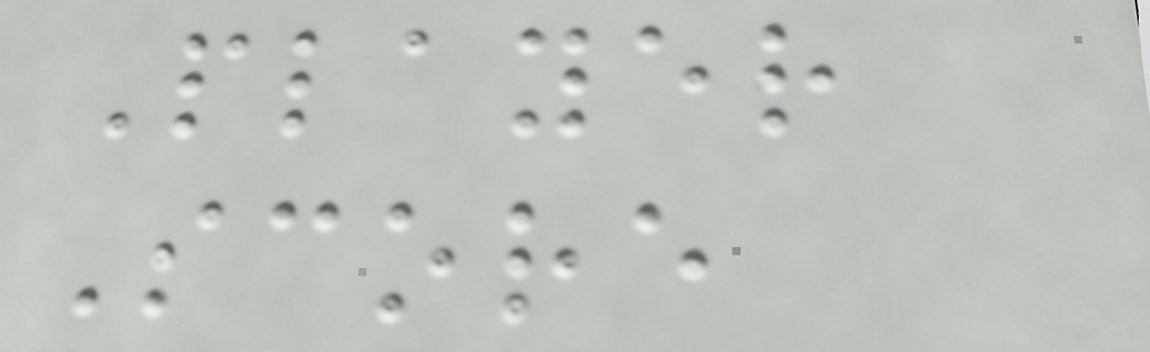Player
Score
